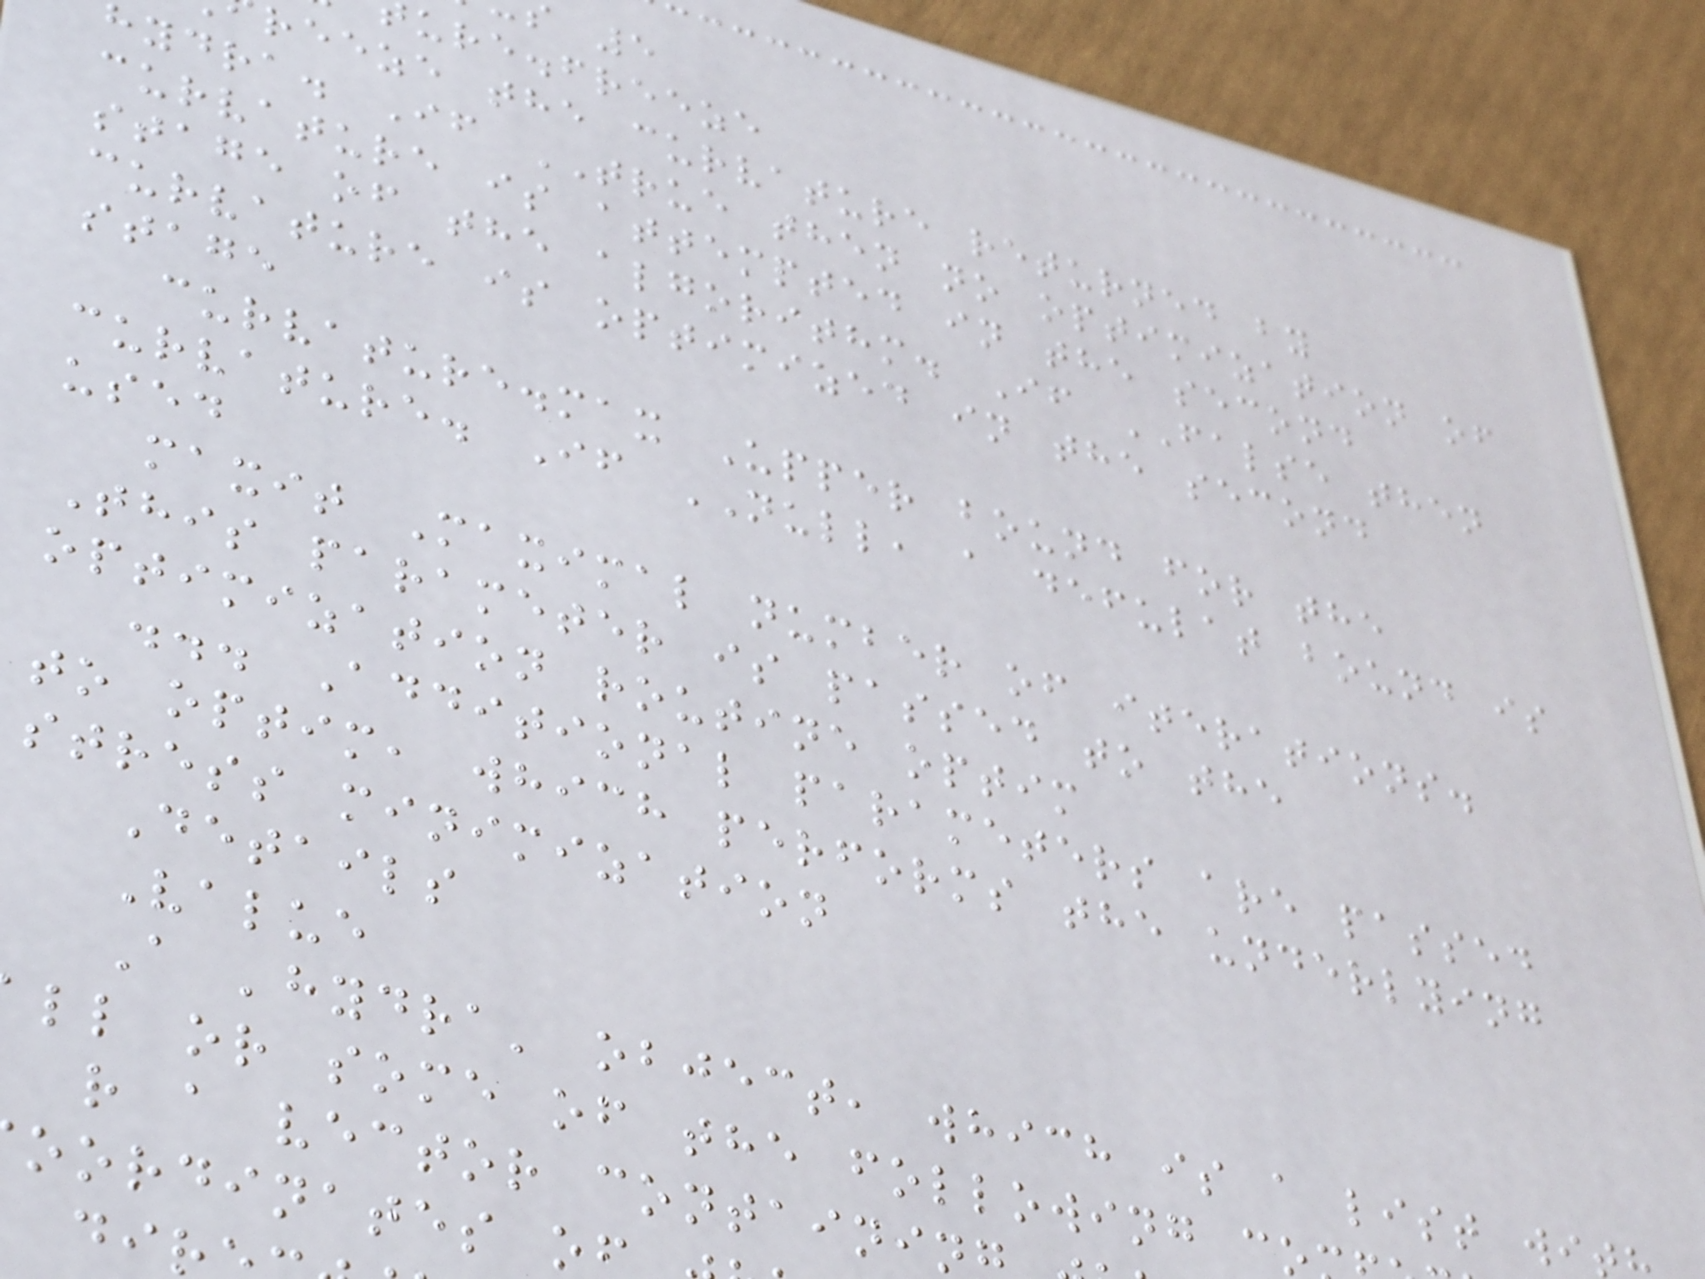ure.freeze
reeze the curvature returned by
hydra. If TRUE then no optimization of
curvature is attempted in the second
stage of the algorithm. If FALSE then
curvature is optimized in the second
stage
curvature.max Upper bound for the
curvature. If NULL, a defulat bound is
used
maxit Maximal number of iterations.
This parameter is passed to the
optimization routine optim
... Additional parameters are passed
to optim, which performs the underlying
stress minimization
Details
Value
A 'hydra' object, which is a list wi
ll or some of the following c
r a vector containin
oordinates o
